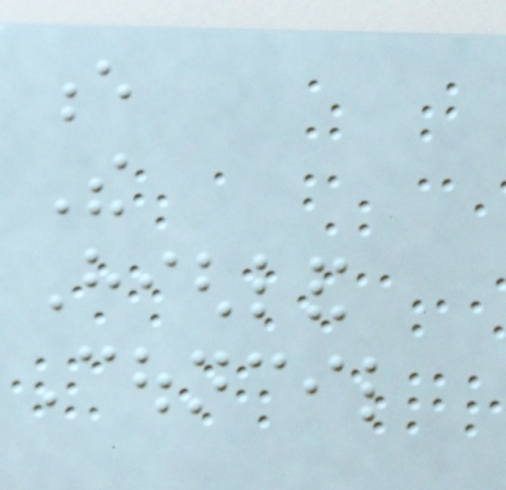e
The
Highland
Council
